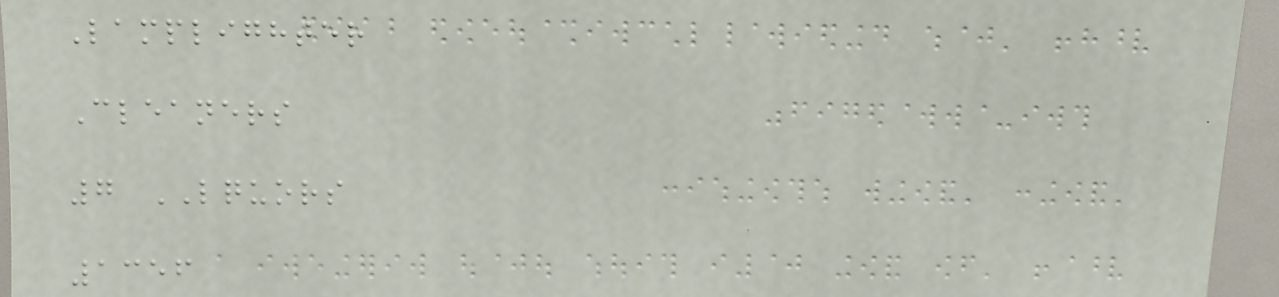Lamplighter
Cleaners
7 LQUORS
1356
